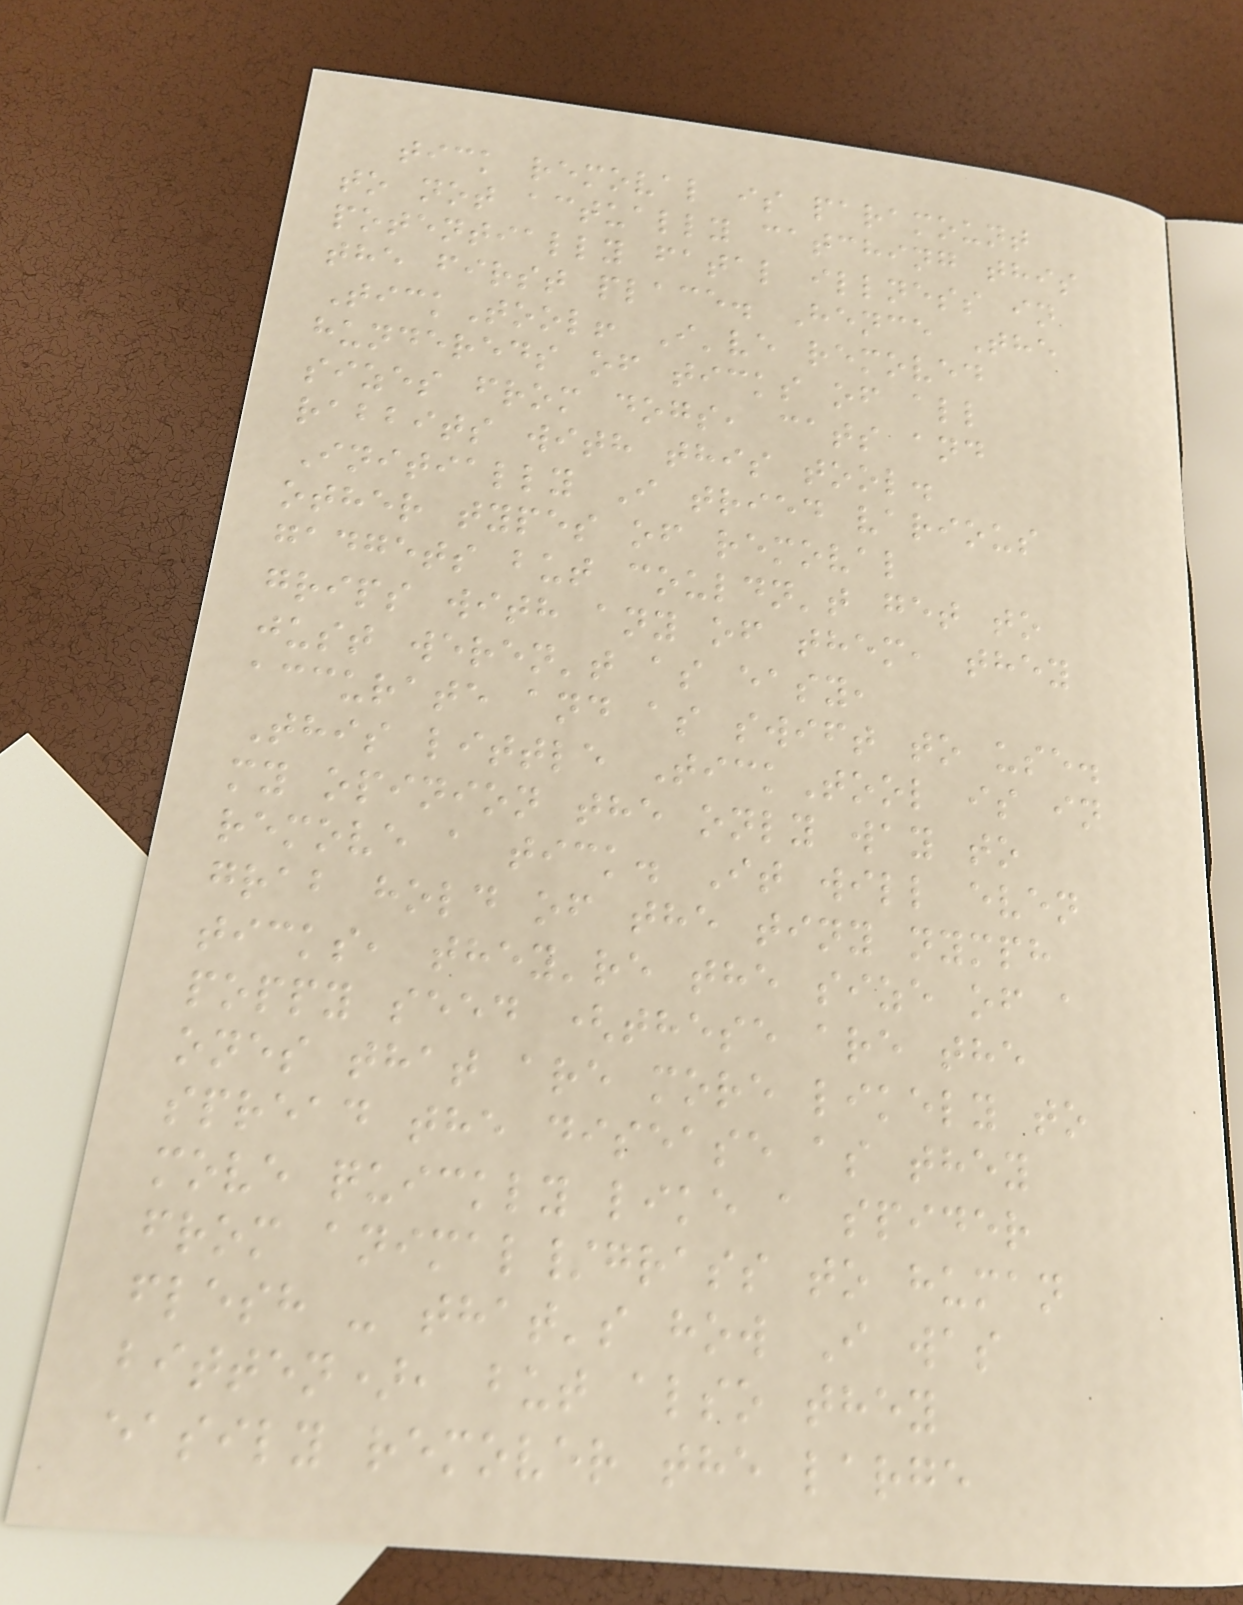tick removal is paramount
to not actually catching this
potentially fatal illness in
the first place. Hence The
TickTool! I've removed
hundereds of ticks of all
sizes from dogs, cats and
rabbits with this tool.
Initially I tried various
other types of removal
gadgets but couldn't get to
grips with any of them, they
just weren't as easy,
accurate and as swift to use.
This little TickTool is in
my opinion the only way to
remove a tick. It will even
grab hold of the tiny nymph
ticks, they're the size of a
poppy seed (these are the
ones that are more likely to
spread the disease as they
move quickly like a spider
from animal/grass to human
flesh - that's how I was
bitten), but also they
easily remover the large
